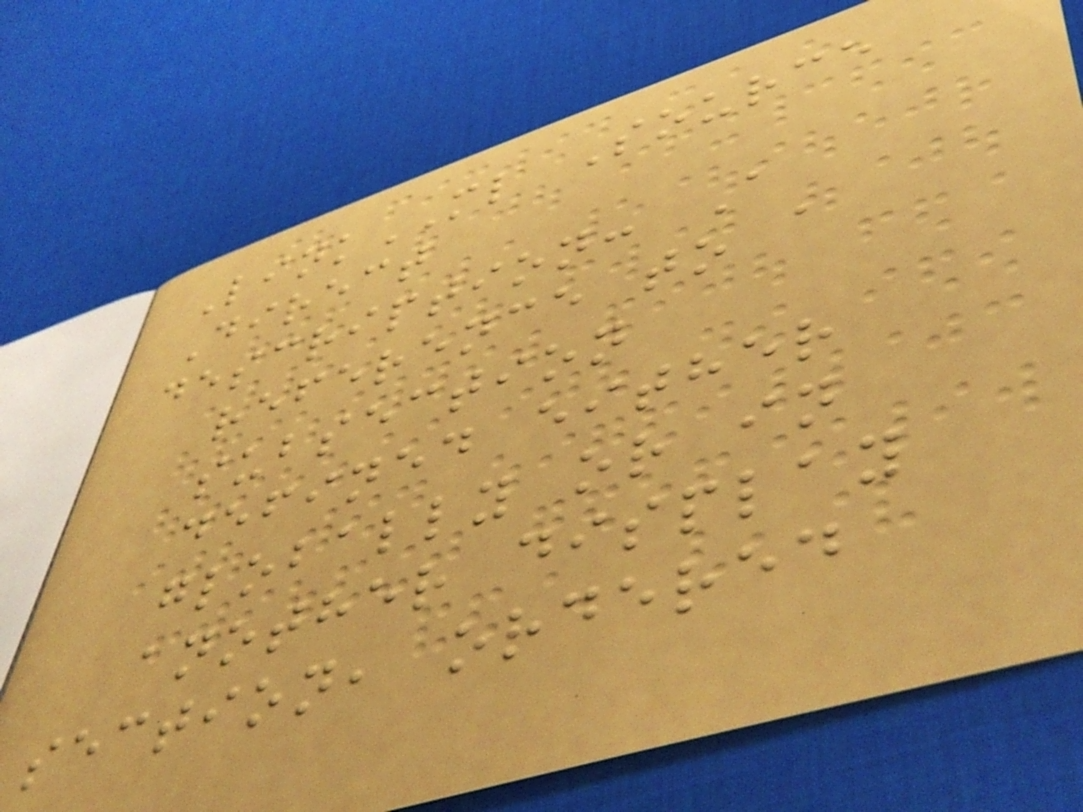LinkML Source
Direct
description: A
reference to a
subsection
defined either
globally or in
another display
section, ordered
